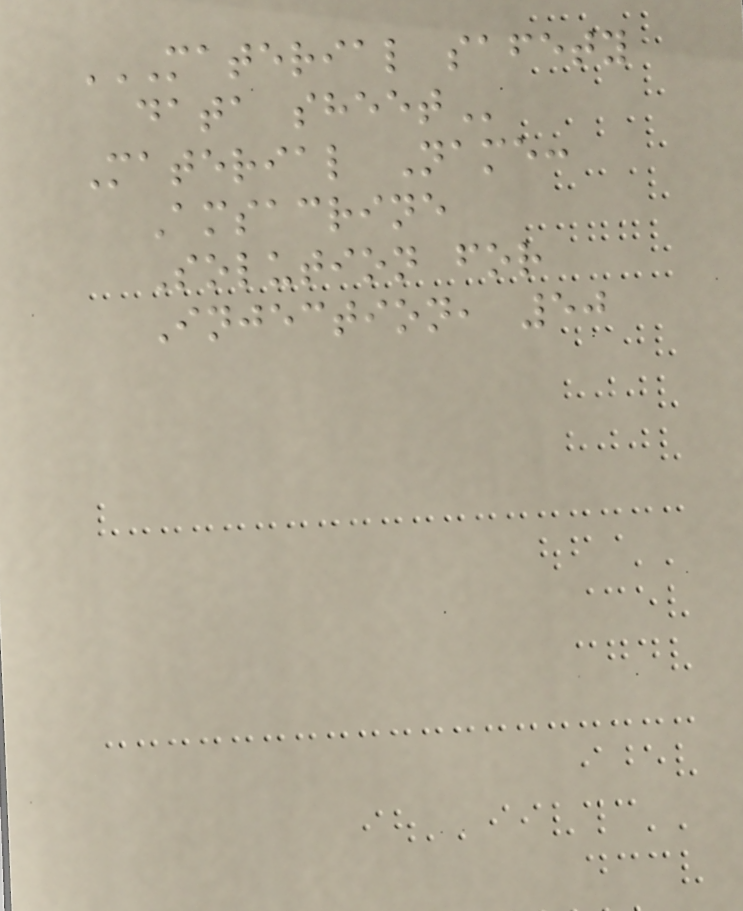MATERIAL SAFETY
DATA SHEET
Material Name:
Amsacrine
Solution for
Injection, 50
